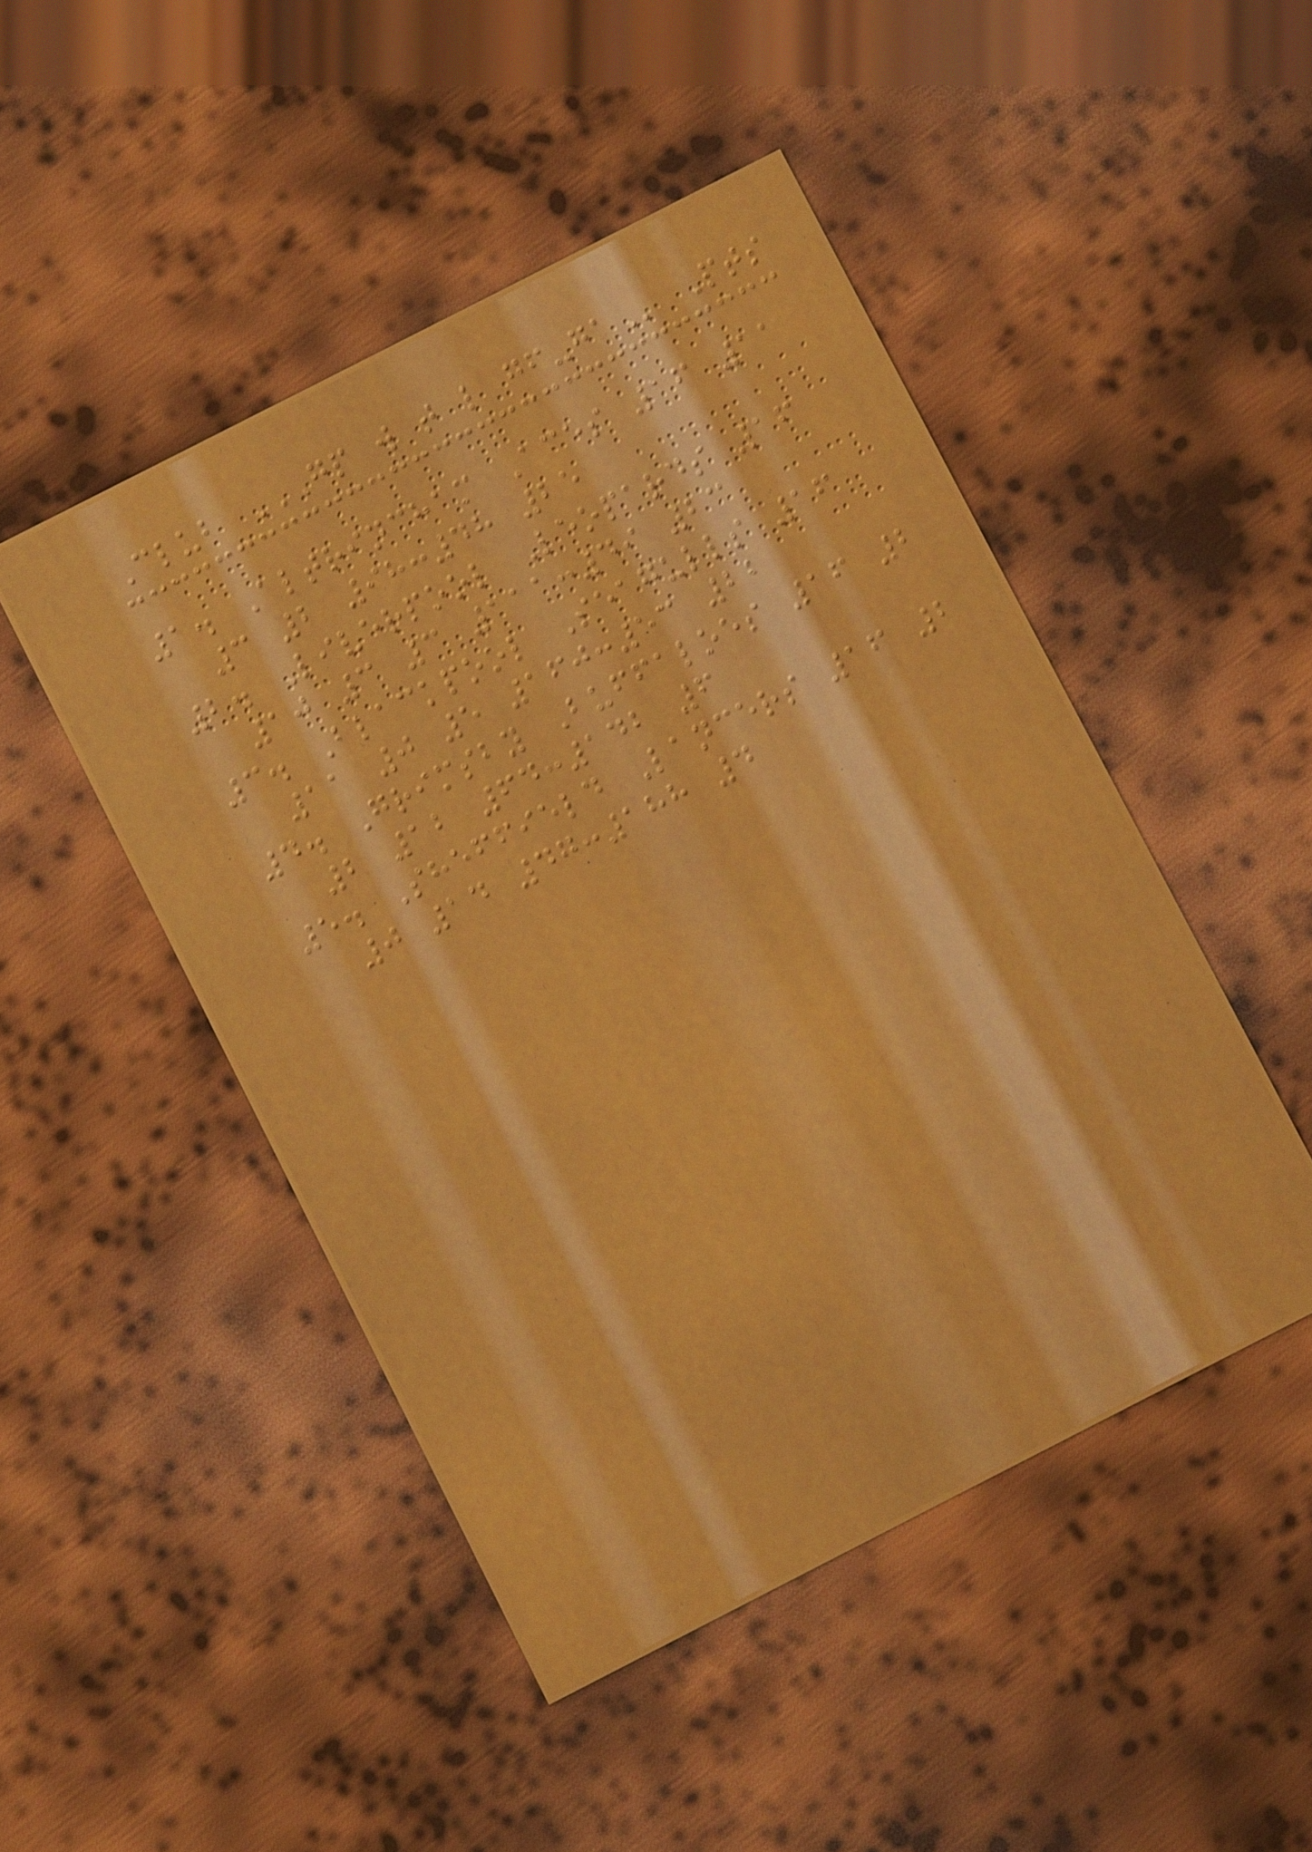Club GP W T L GF-GA Pts
1. Altrincham Aces 16 11
3 2 98:48 25
2. Liverpool Leopards 16
10 3 3 111:49 23
3. Blackpool Seagulls 16
11 0 5 160:53 22
4. Grimsby Buffaloes 16 2
2 12 64:142 6
5. Sheffield Lancers 16 2
0 14 47:188 4
